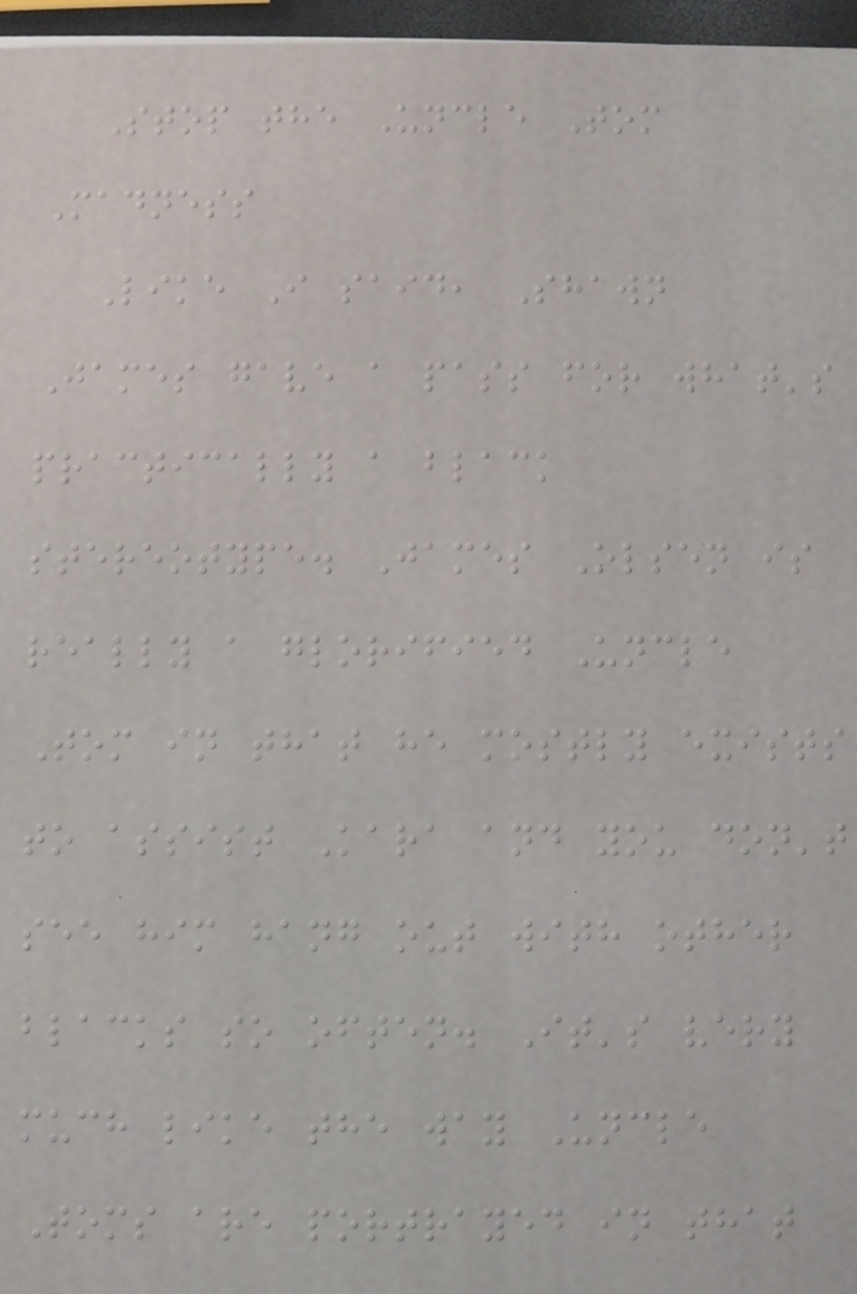Stop the Uncle Tom
Madness
Like I said, Shawn
James gave a pass for what's
practically a black
stereotype. James Olsen is
really a glorified Uncle
Tom in that he mostly exists
to assist Kara and you don't
see him hang out with other
blacks so often. It's very
much like the way Uncle
Toms are portrayed in that
